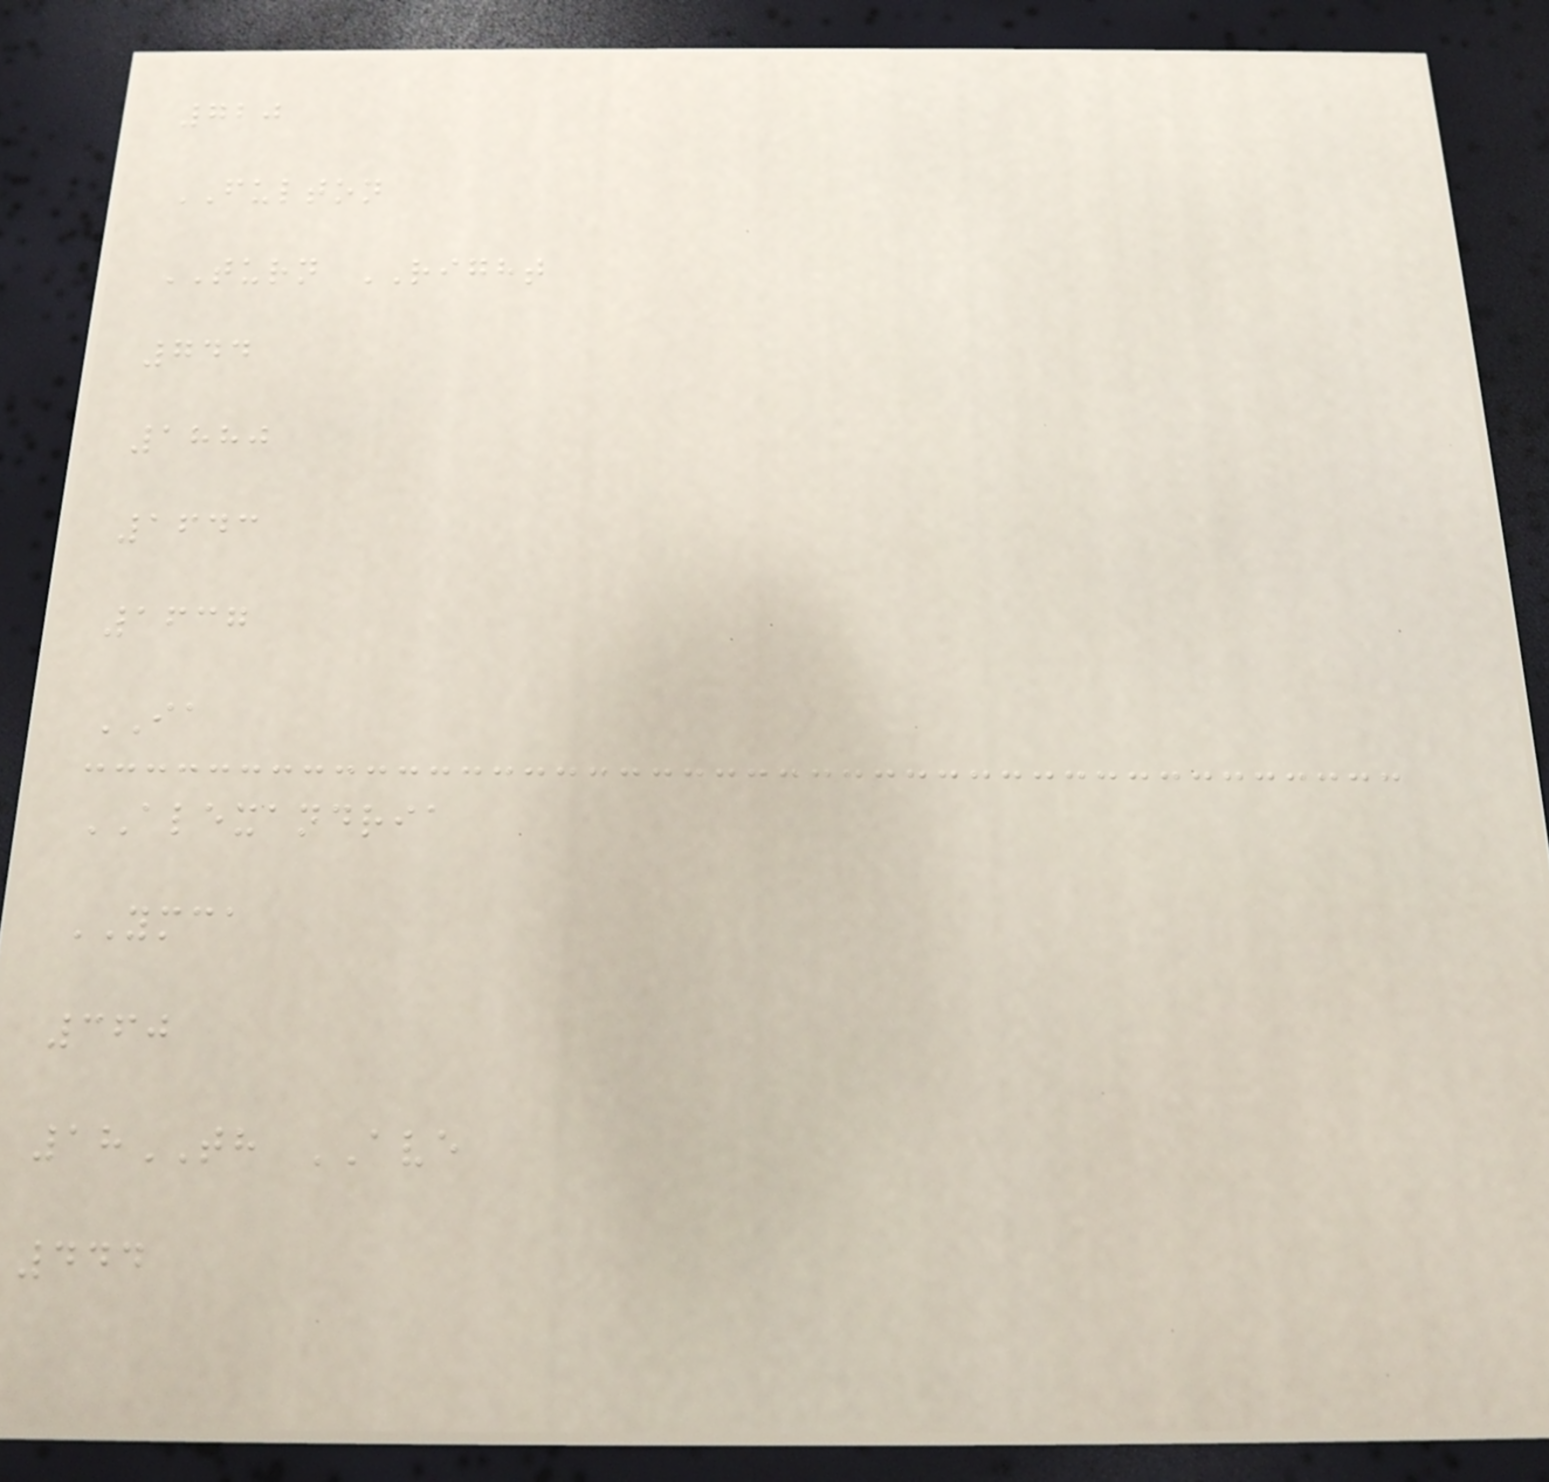720
FULTON
TURN RIGHT
744
1880
1643
1637
IA
ALEXANDRIA
YMCA
360
18TH AVE
444
